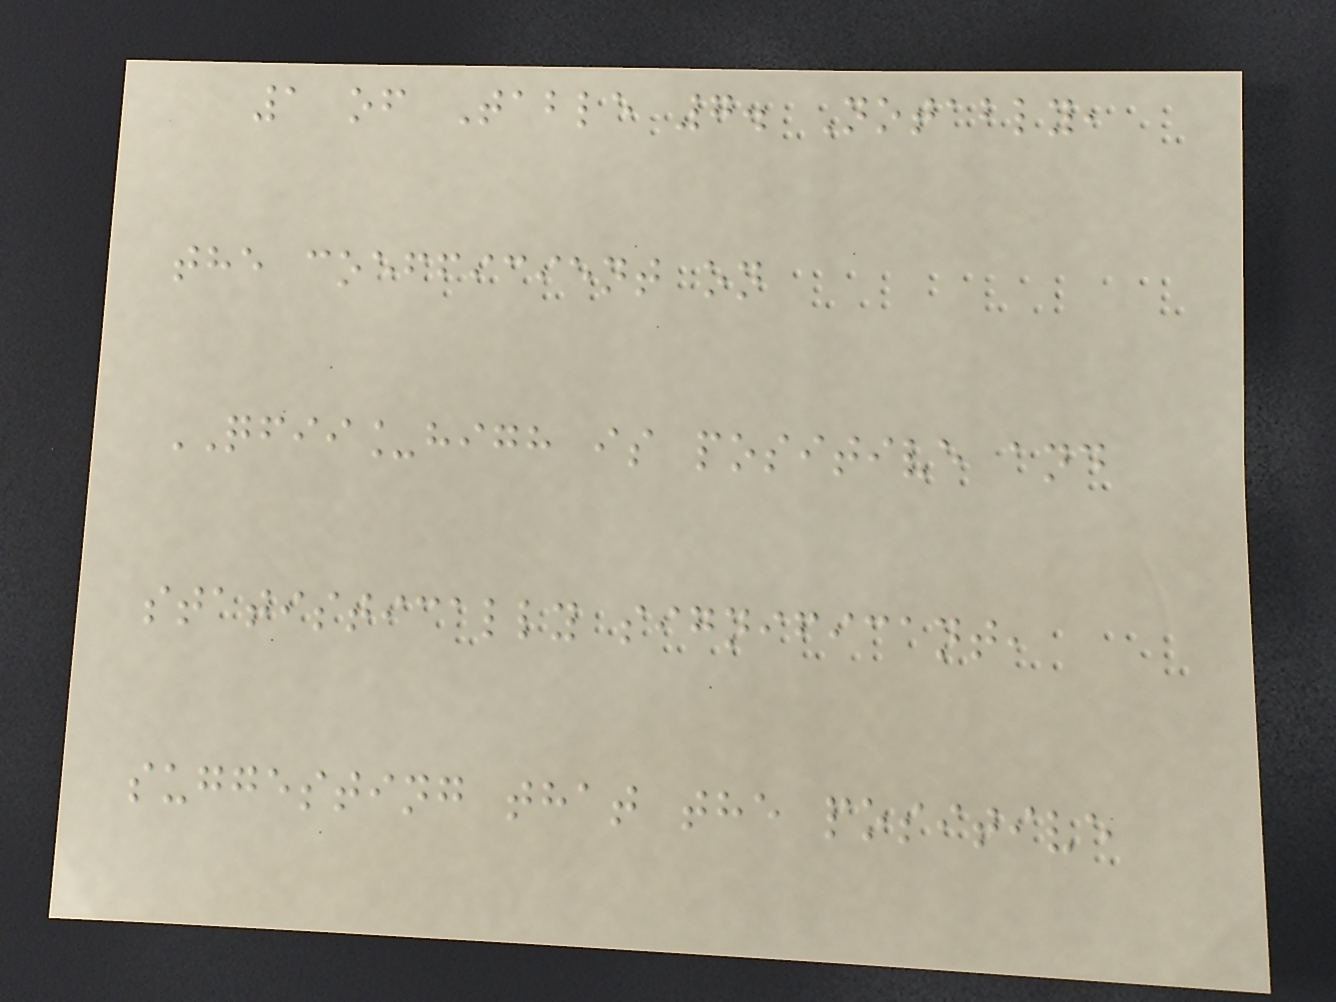1 of Table 7. Notably,
the coefficient on
QFII_high is positive and
statistically significant,
suggesting that the positive
